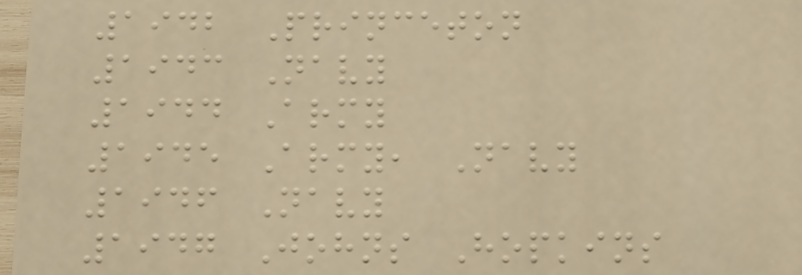1942 Princeton
1943 Navy
1944 Army
1945 Army, Navy
1946 Navy
1947 Johns Hopkins
